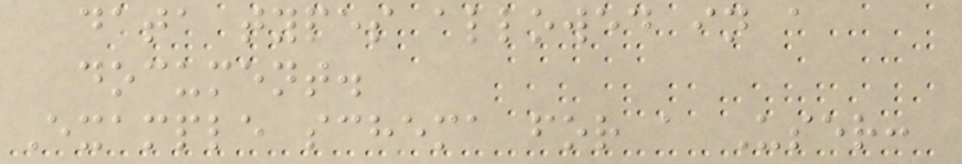data types allowed in a
document.
Example schema for a User:
